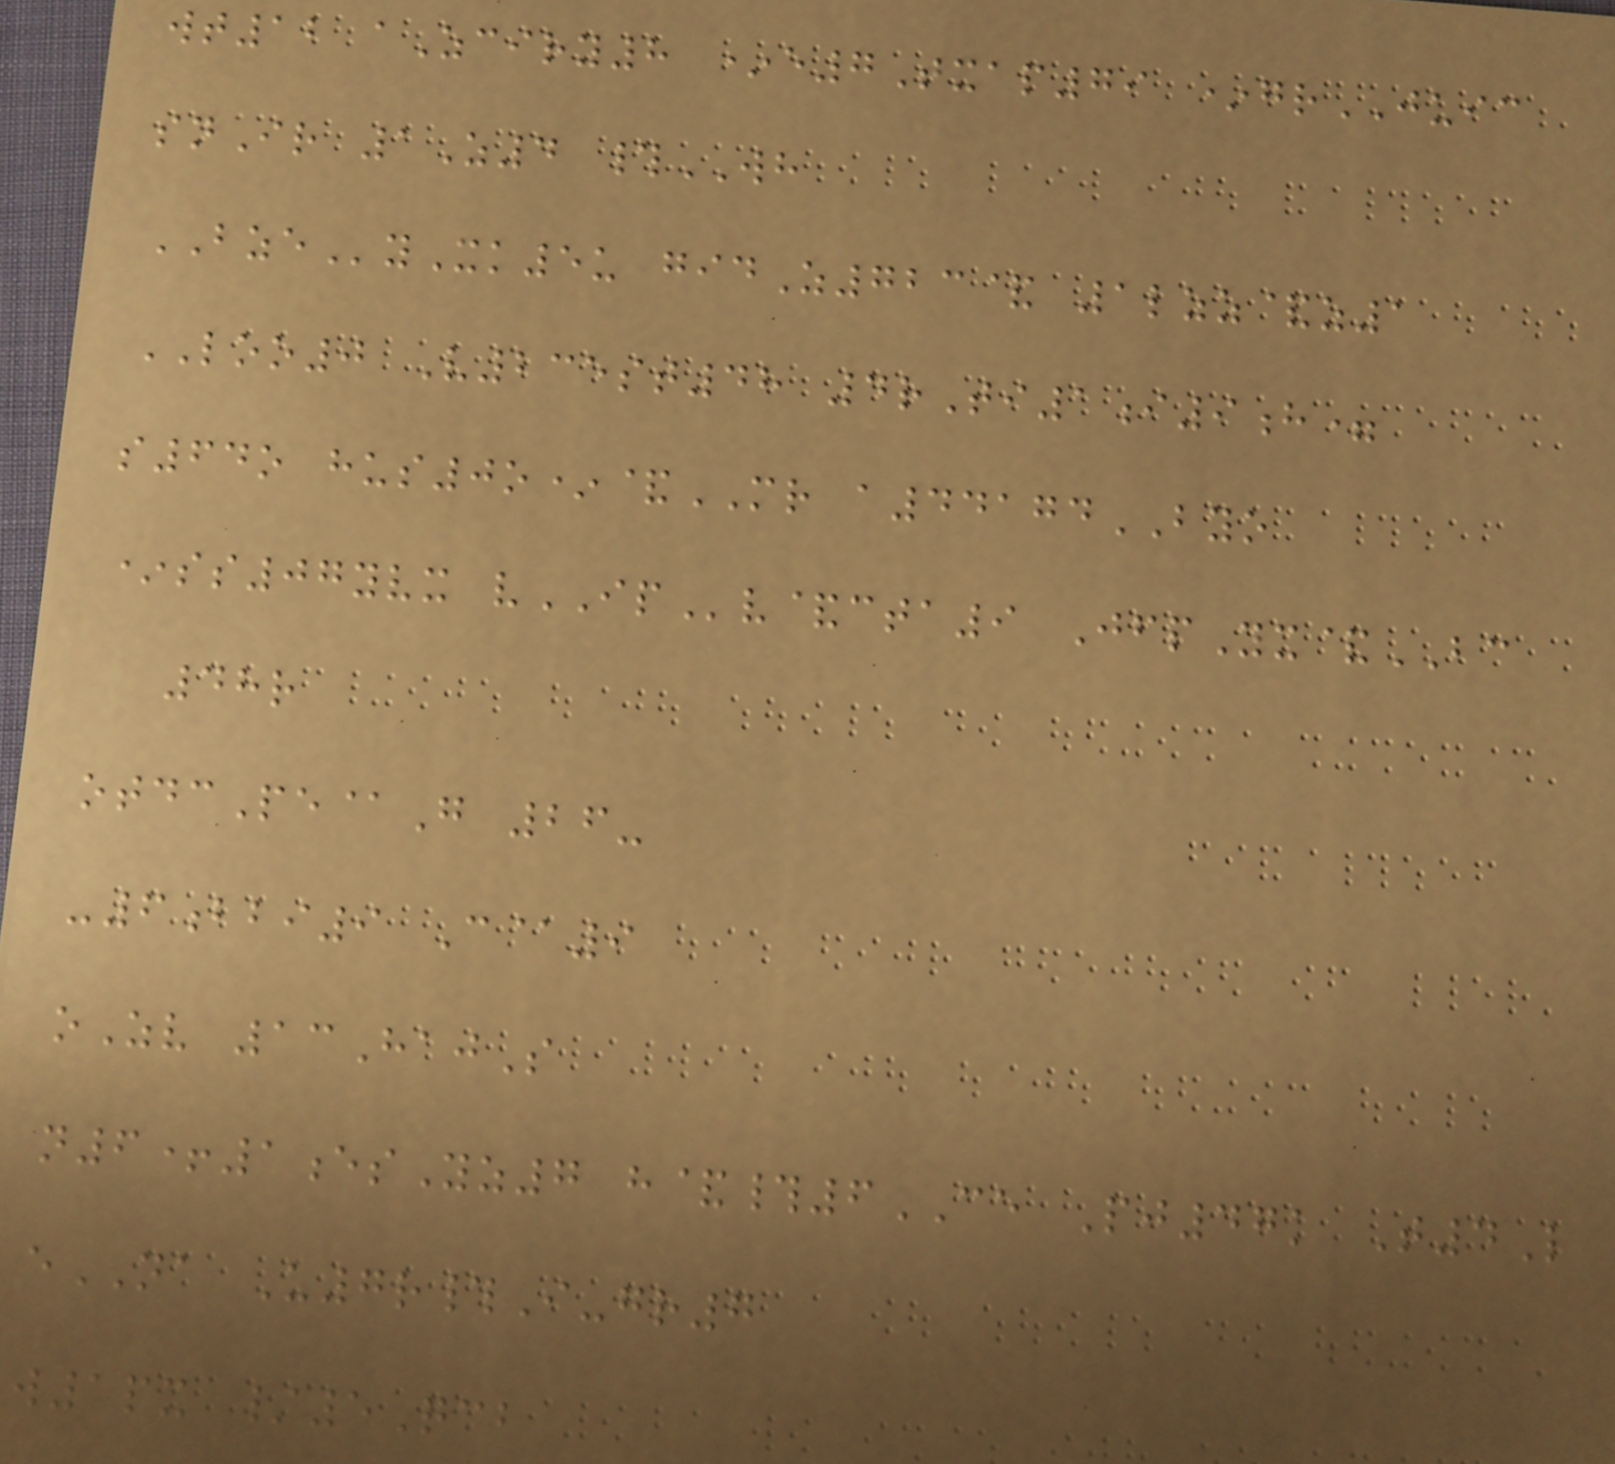wt12 aZciry8 *e7Txap79 *grJUIC
snIr 1Z4 #WH
BZEyXk5u gidZ723& 1lzz&z1
LOO0 V235st48 4rTi1i9h=
s64o hus0o*&MR a44174BYO
*ss07yvx vIPv&cta9 JfpYx&BC
48r
otdcPe@G 26-
-6bbi9 C@9
oZv 13HajS
n6+1esYz7 h&#6CE Pj47k T4L
eNA U7r#I-gr7
w1px /5Qcb
